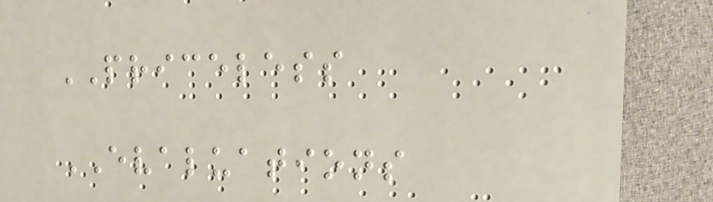PRICELESS
EVALUATIONS
